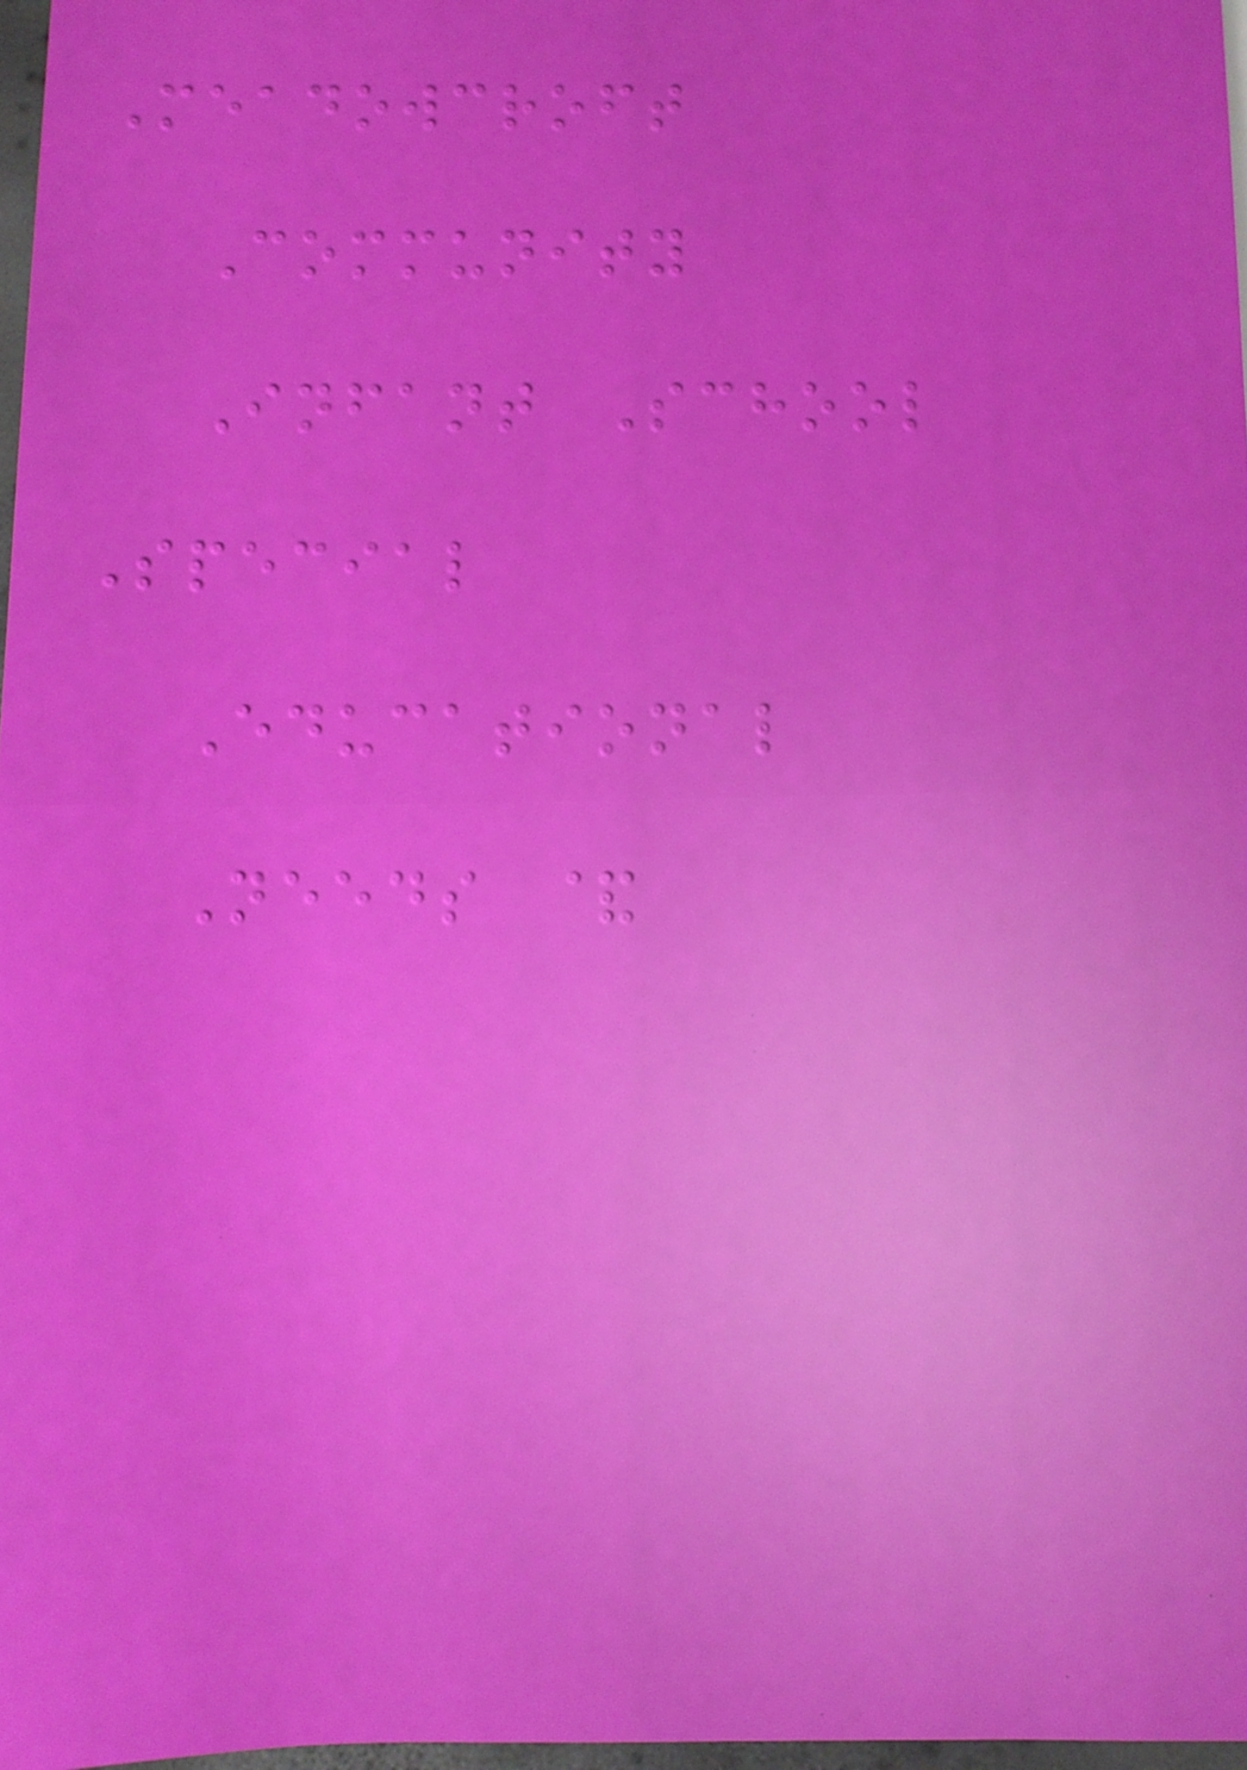Meadowcroft
Community
Infant School
Special
Educational
Needs &
